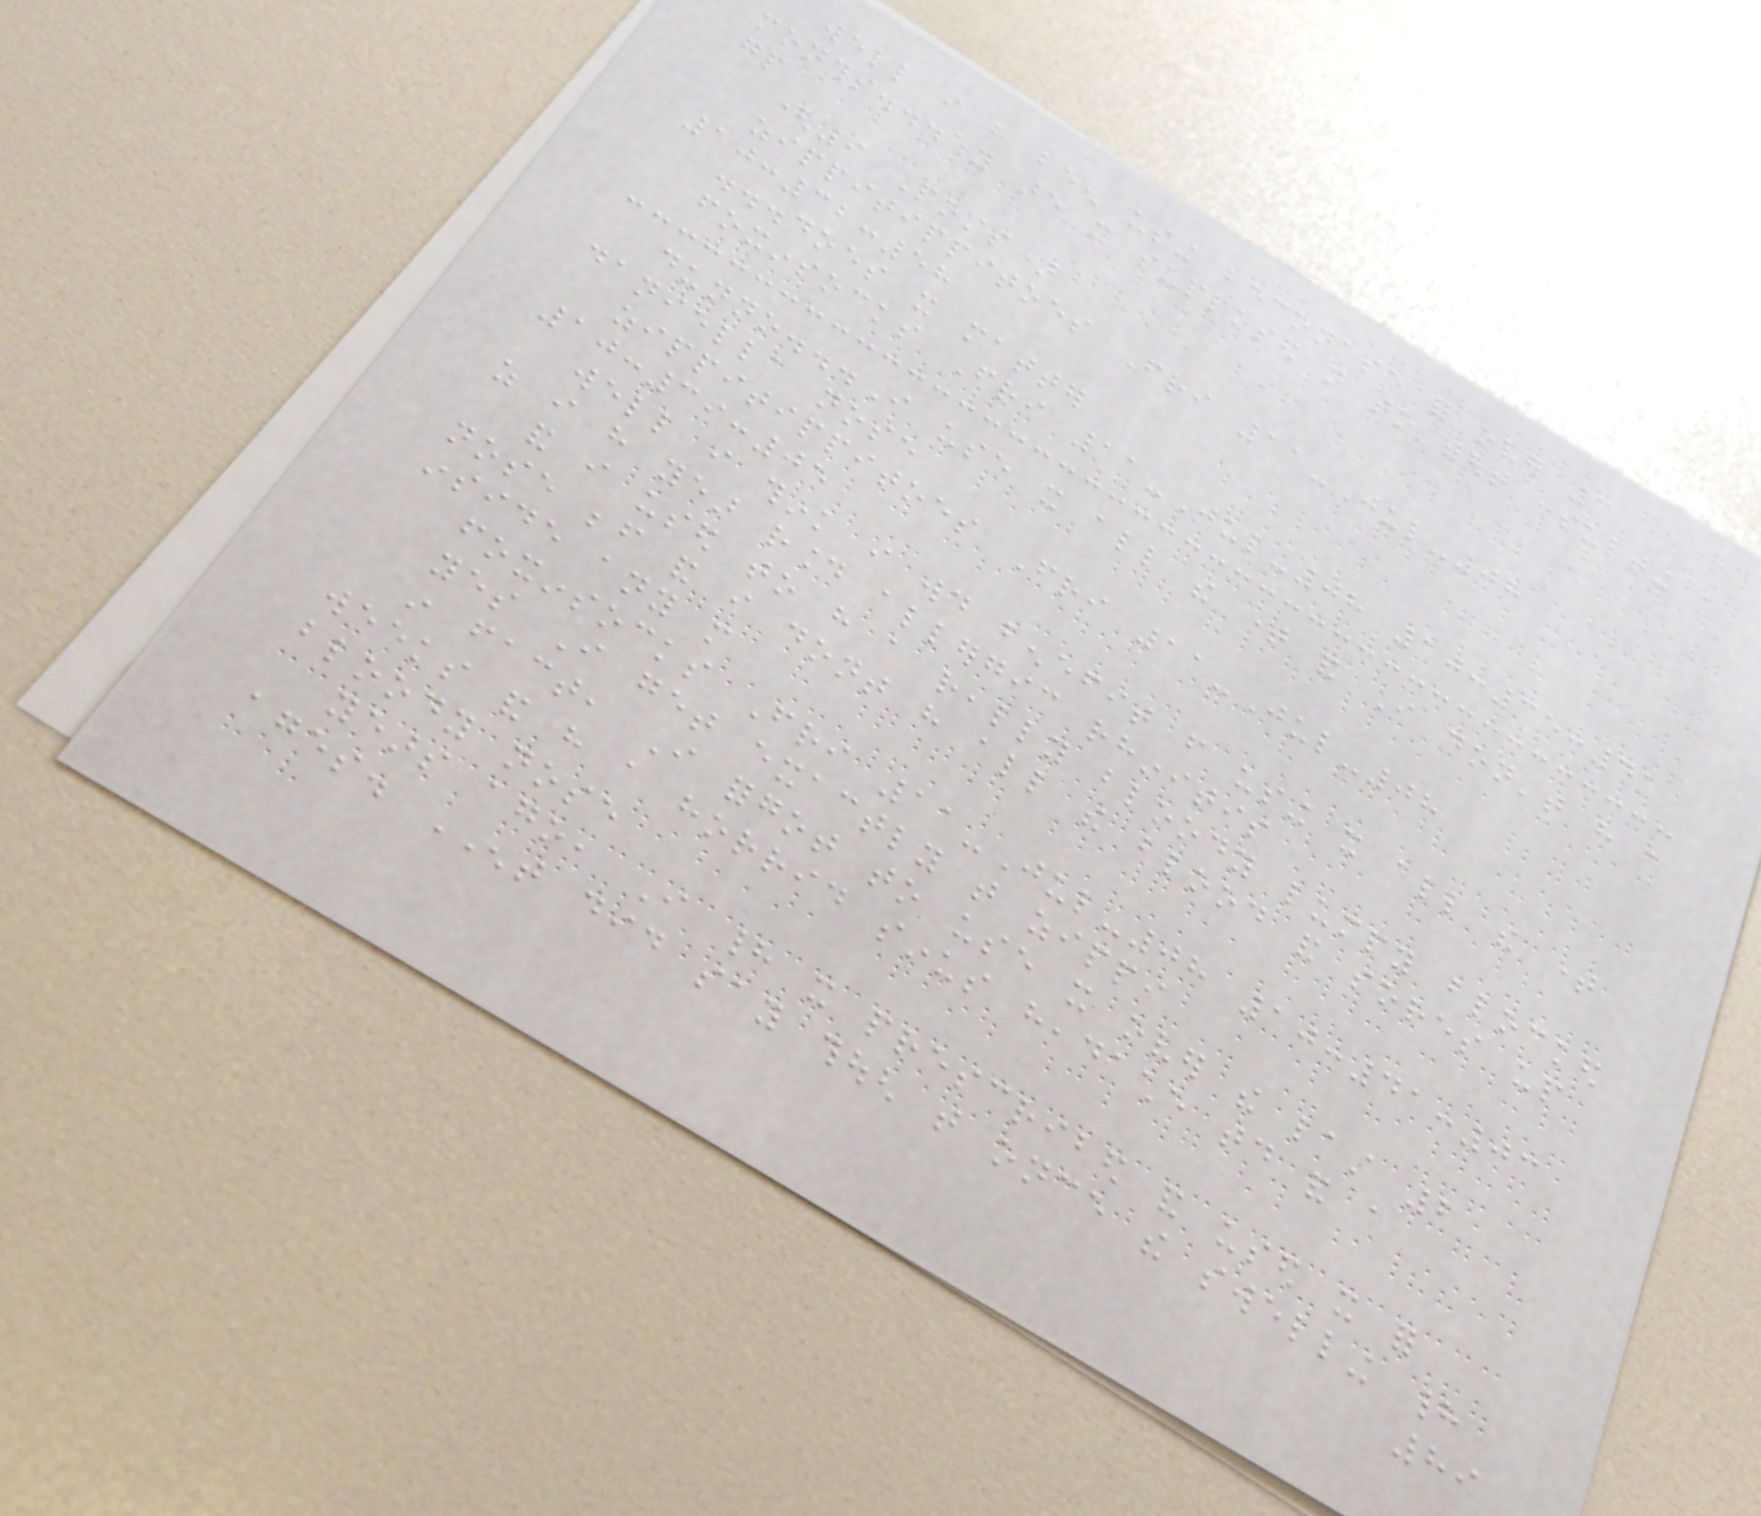well i have been using beconase for over 3
months...why are you supposed not to without consulting a
gp
(9 Posts)
zippitippitoes Fri 11-Jul-08
10:32:58
...does it matter
foxinsocks Fri 11-Jul-08 10:35:41
dunno...I use it all the time and I don't have a
daniella nose
zippitippitoes Fri 11-Jul-08
10:39:05
well i think i would benefit from using it all the time
as i have year round allergic rhinitis
and i used to have a really bloody lumpy blocked
nose before and i dont have all the blood and sores up
inside any more
foxinsocks Fri 11-Jul-08 10:41:03
yes I get exactly that zippi
in fact, I forgot to use it over the last 2
weeks and have a horrid sinus headache today and a
bloody nose
years ago, I had it prescribed and used it for
ages. ENT did say though that once the swelling had
89
